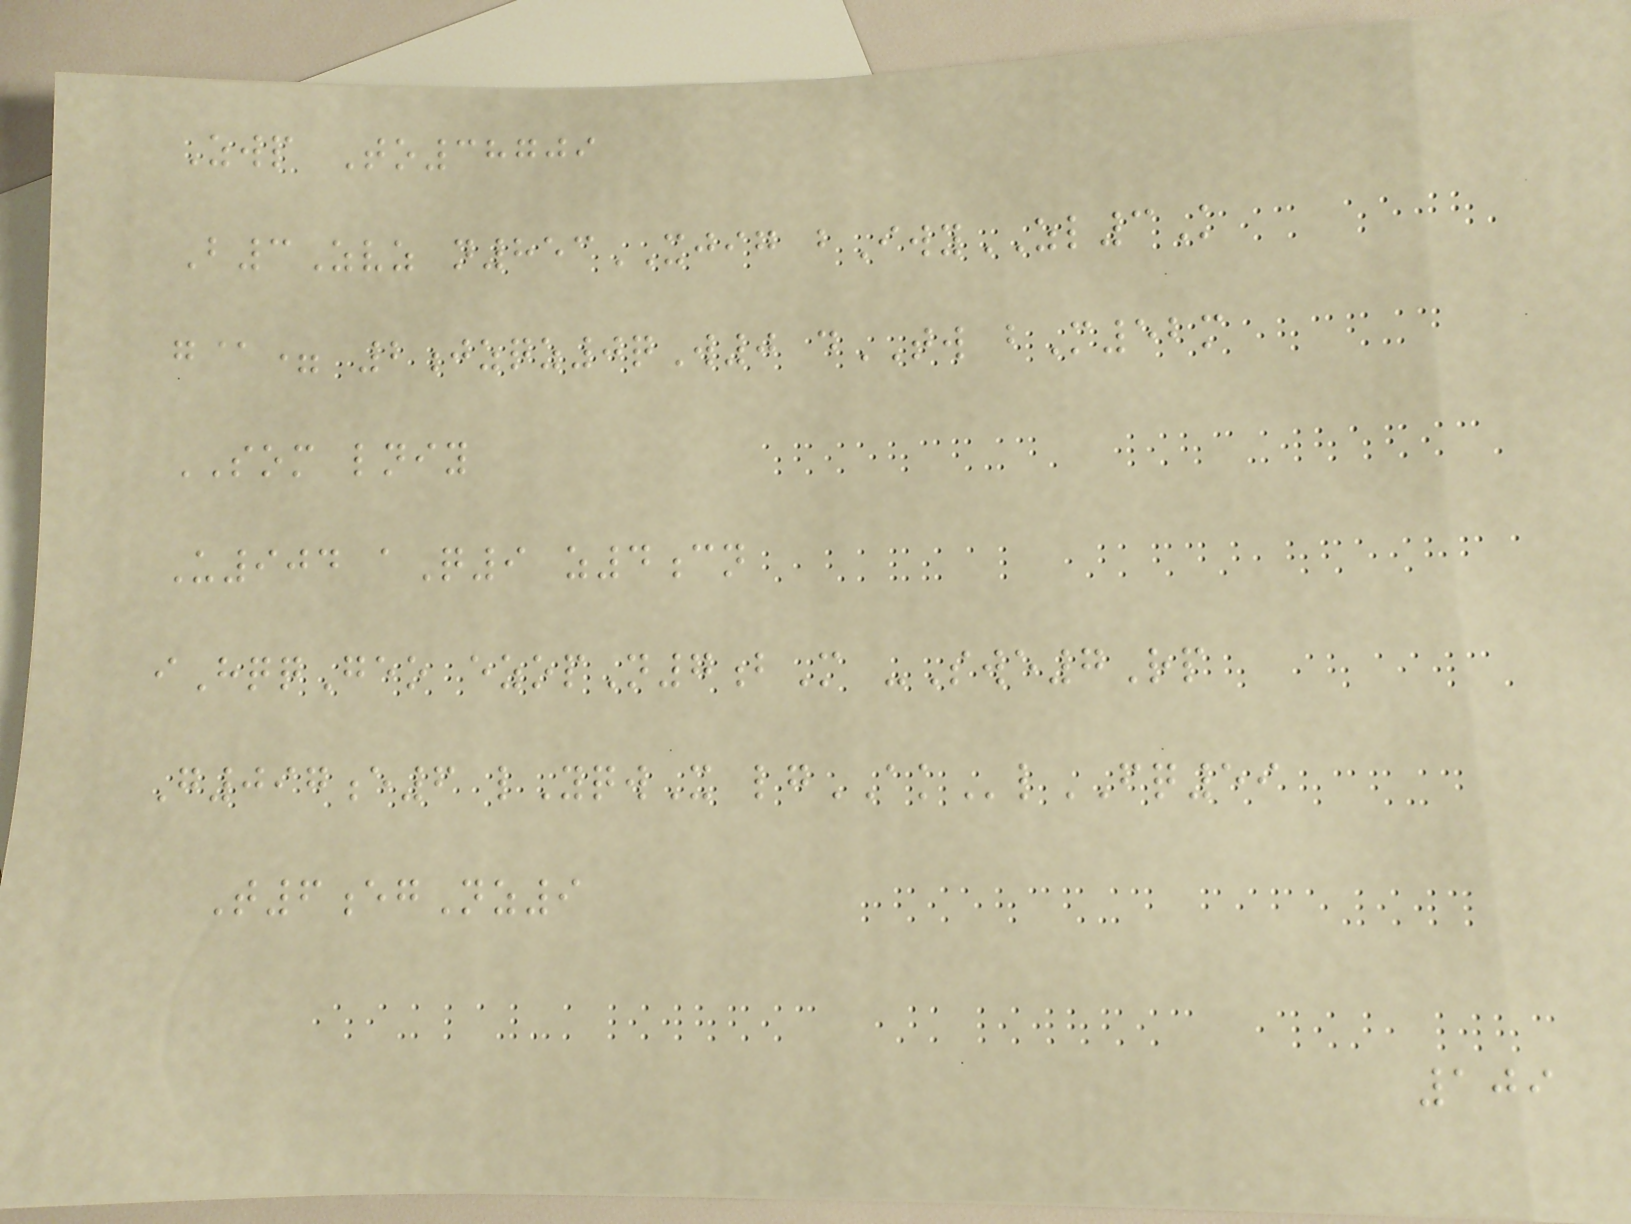Zwp To38709
B3Zvz n853XJIG bIwyZL3K
g@= 2jzqz0qW0 dTW bM52m
SOM lniy
U904 aQ9 z4cn
iHqqGeo ezopN7bM -Swe7Rp
G097e6 lYqwX lgAKlFQ59
T6egNz9
109
